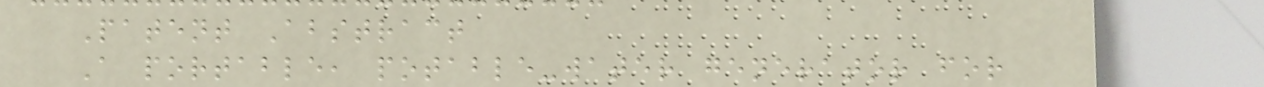Patent Abstract
A portable, potable-water generator for
